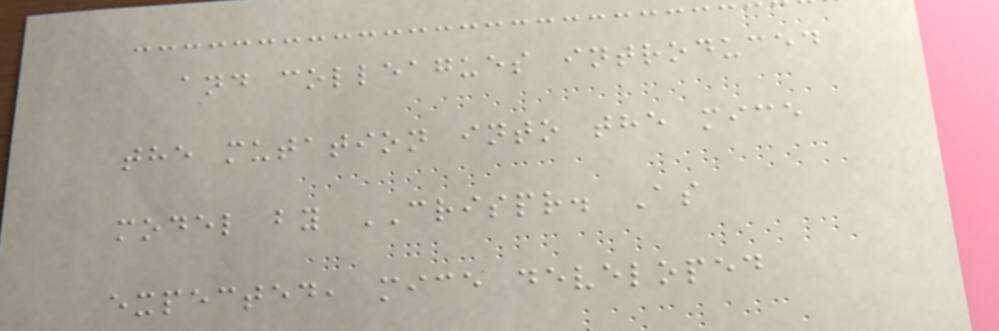and colleagues introduced
the mutation into the mice
model by CRISPR. As
expected, mice developed
